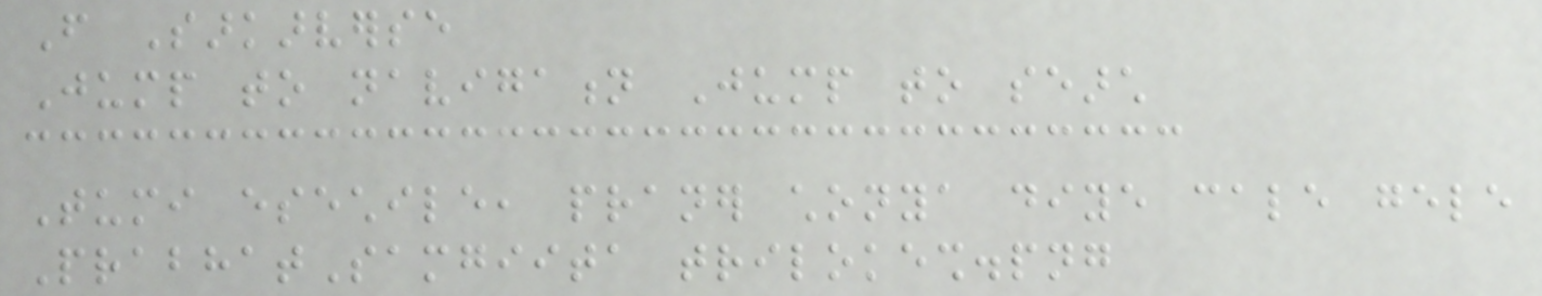From Sarkarverse
Jump to navigation Jump to search
Tumi esechile, praner chonya diye cale gele
PrabhatSamgiita trilokesh.png
